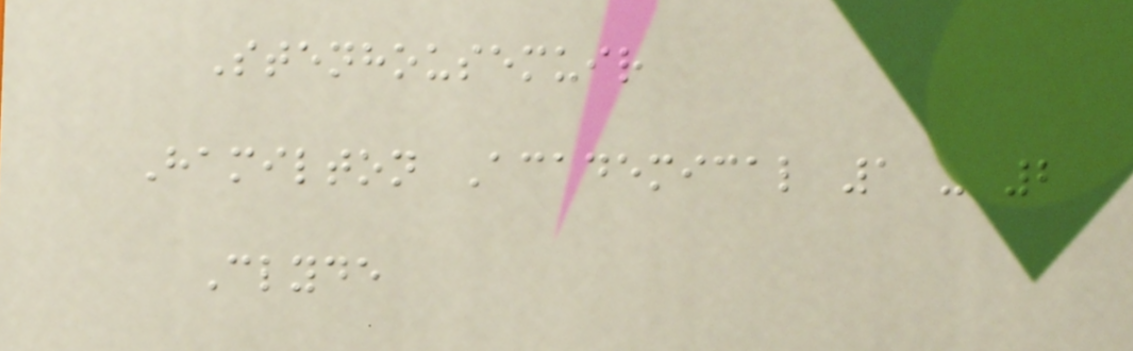Stenhousemuir
Hamilton Academical 1 - 2
Clyde
